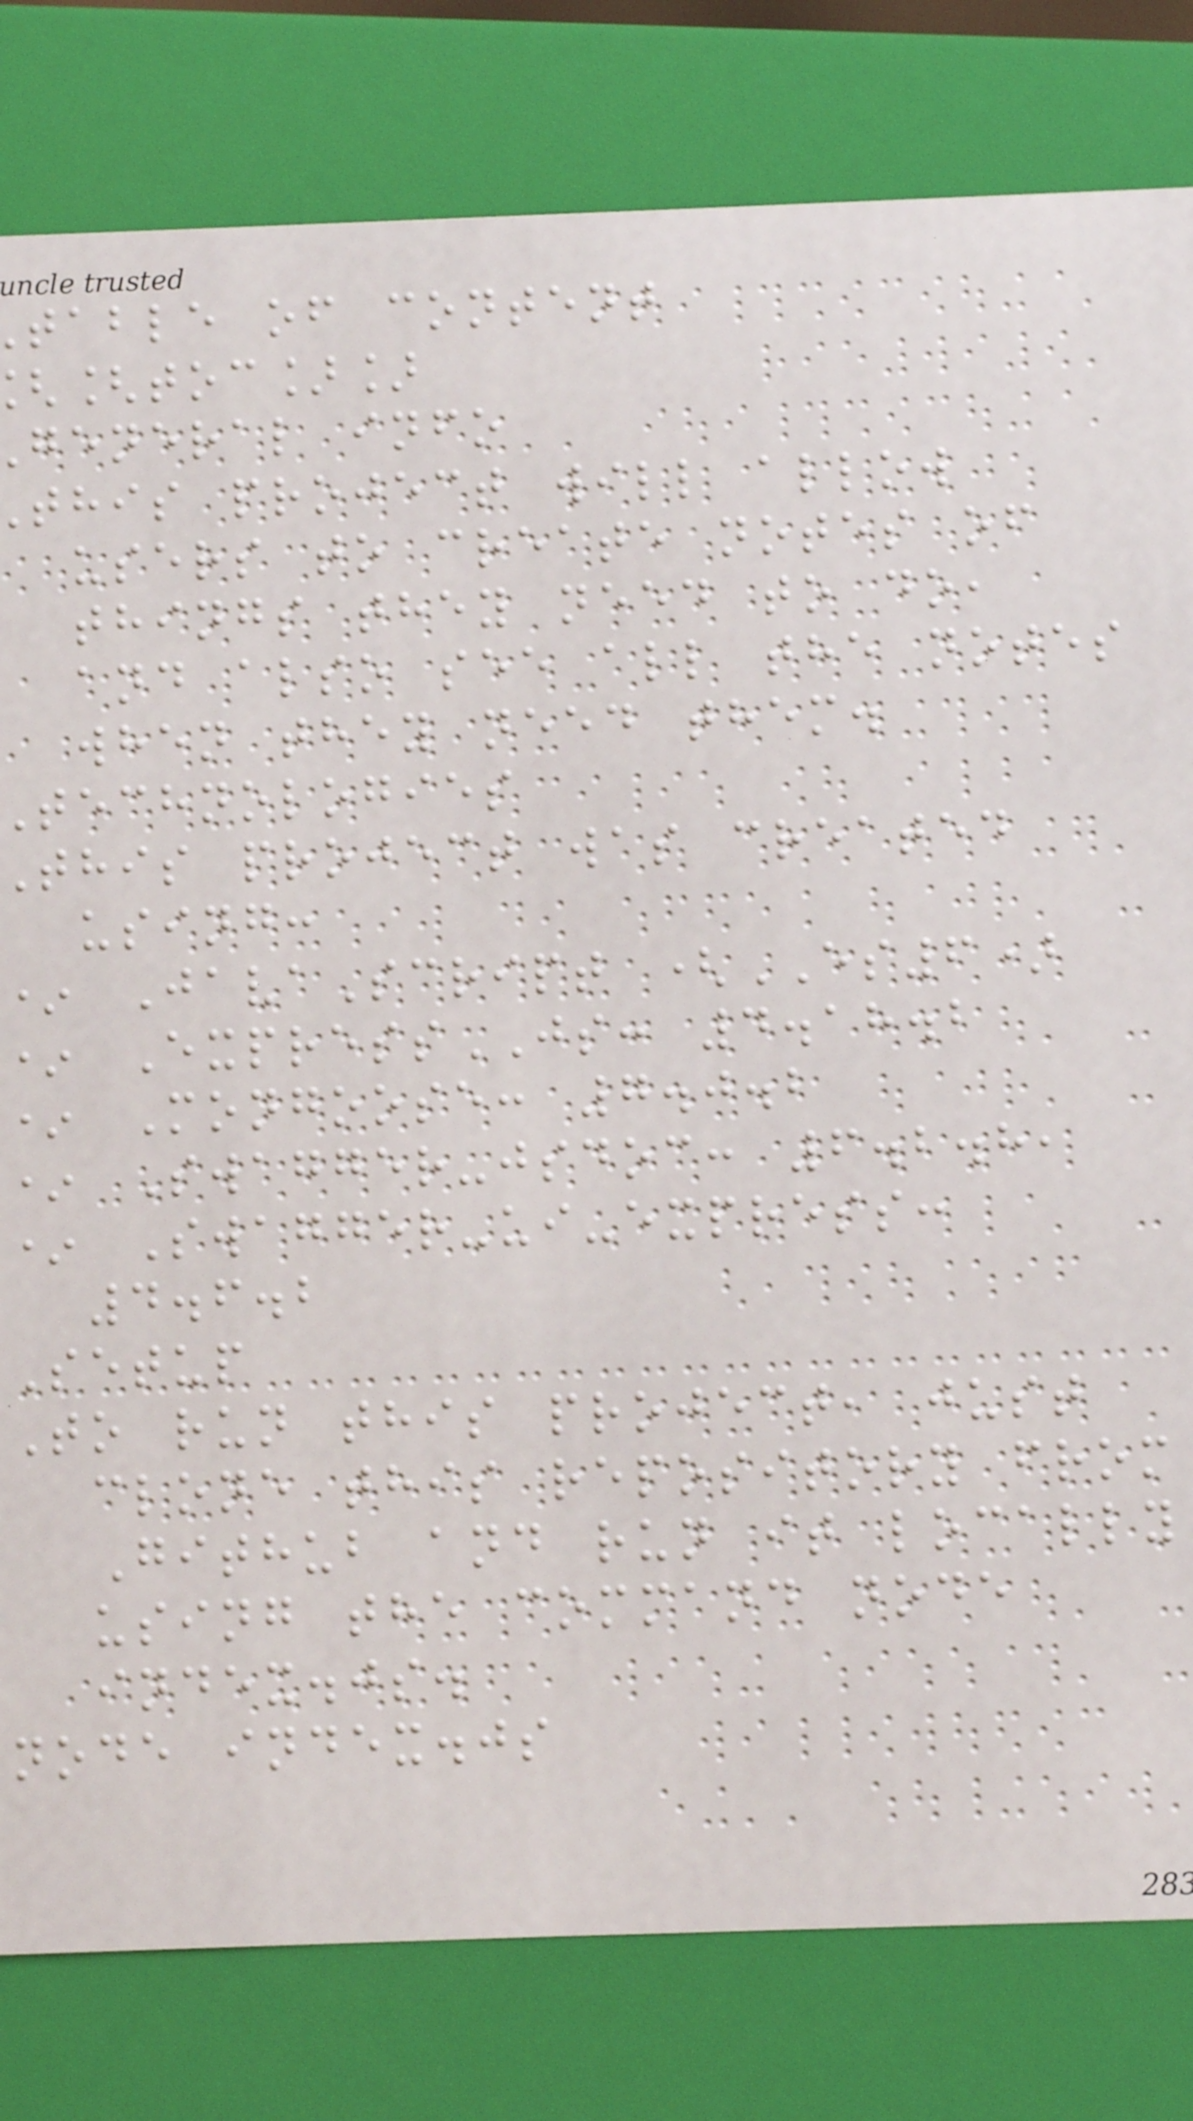table of content
[toc]]
general info
this project will allow
users to create notes of
things they need to do,
and also see all the notes
when they need them.
technologies
this project was created
using:
* JavaScript (ES6)
* ExpressJS: 4.18.2
* Mongoose: 7.0.2
* Swagger-jsdoc: 6.2.8,
* Swagger-ui-express:
4.6.2
Setup
To run this project, just
clone this repository from
Github and run it locally
using the command node
index.js.
node index.js
